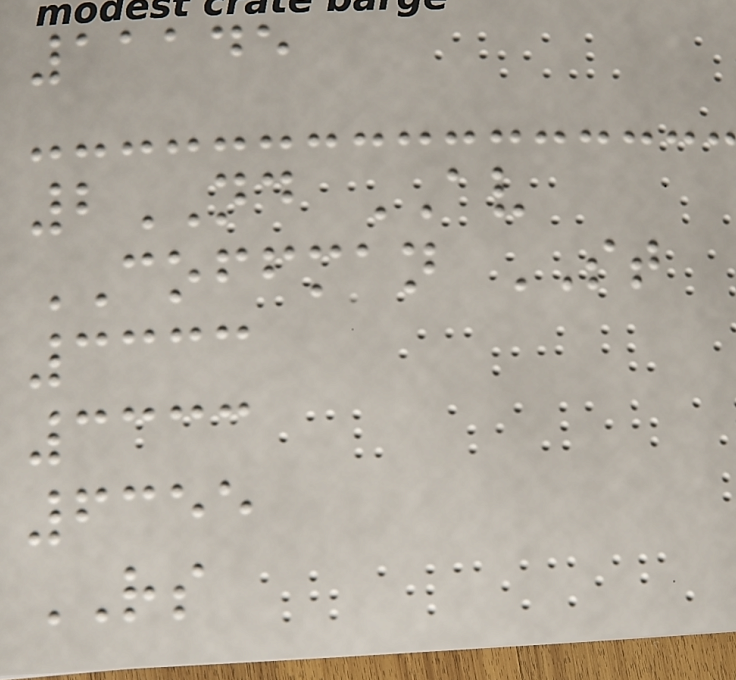11145
2ND AV
COFFMAN ST
3333
3333
6355
RS
